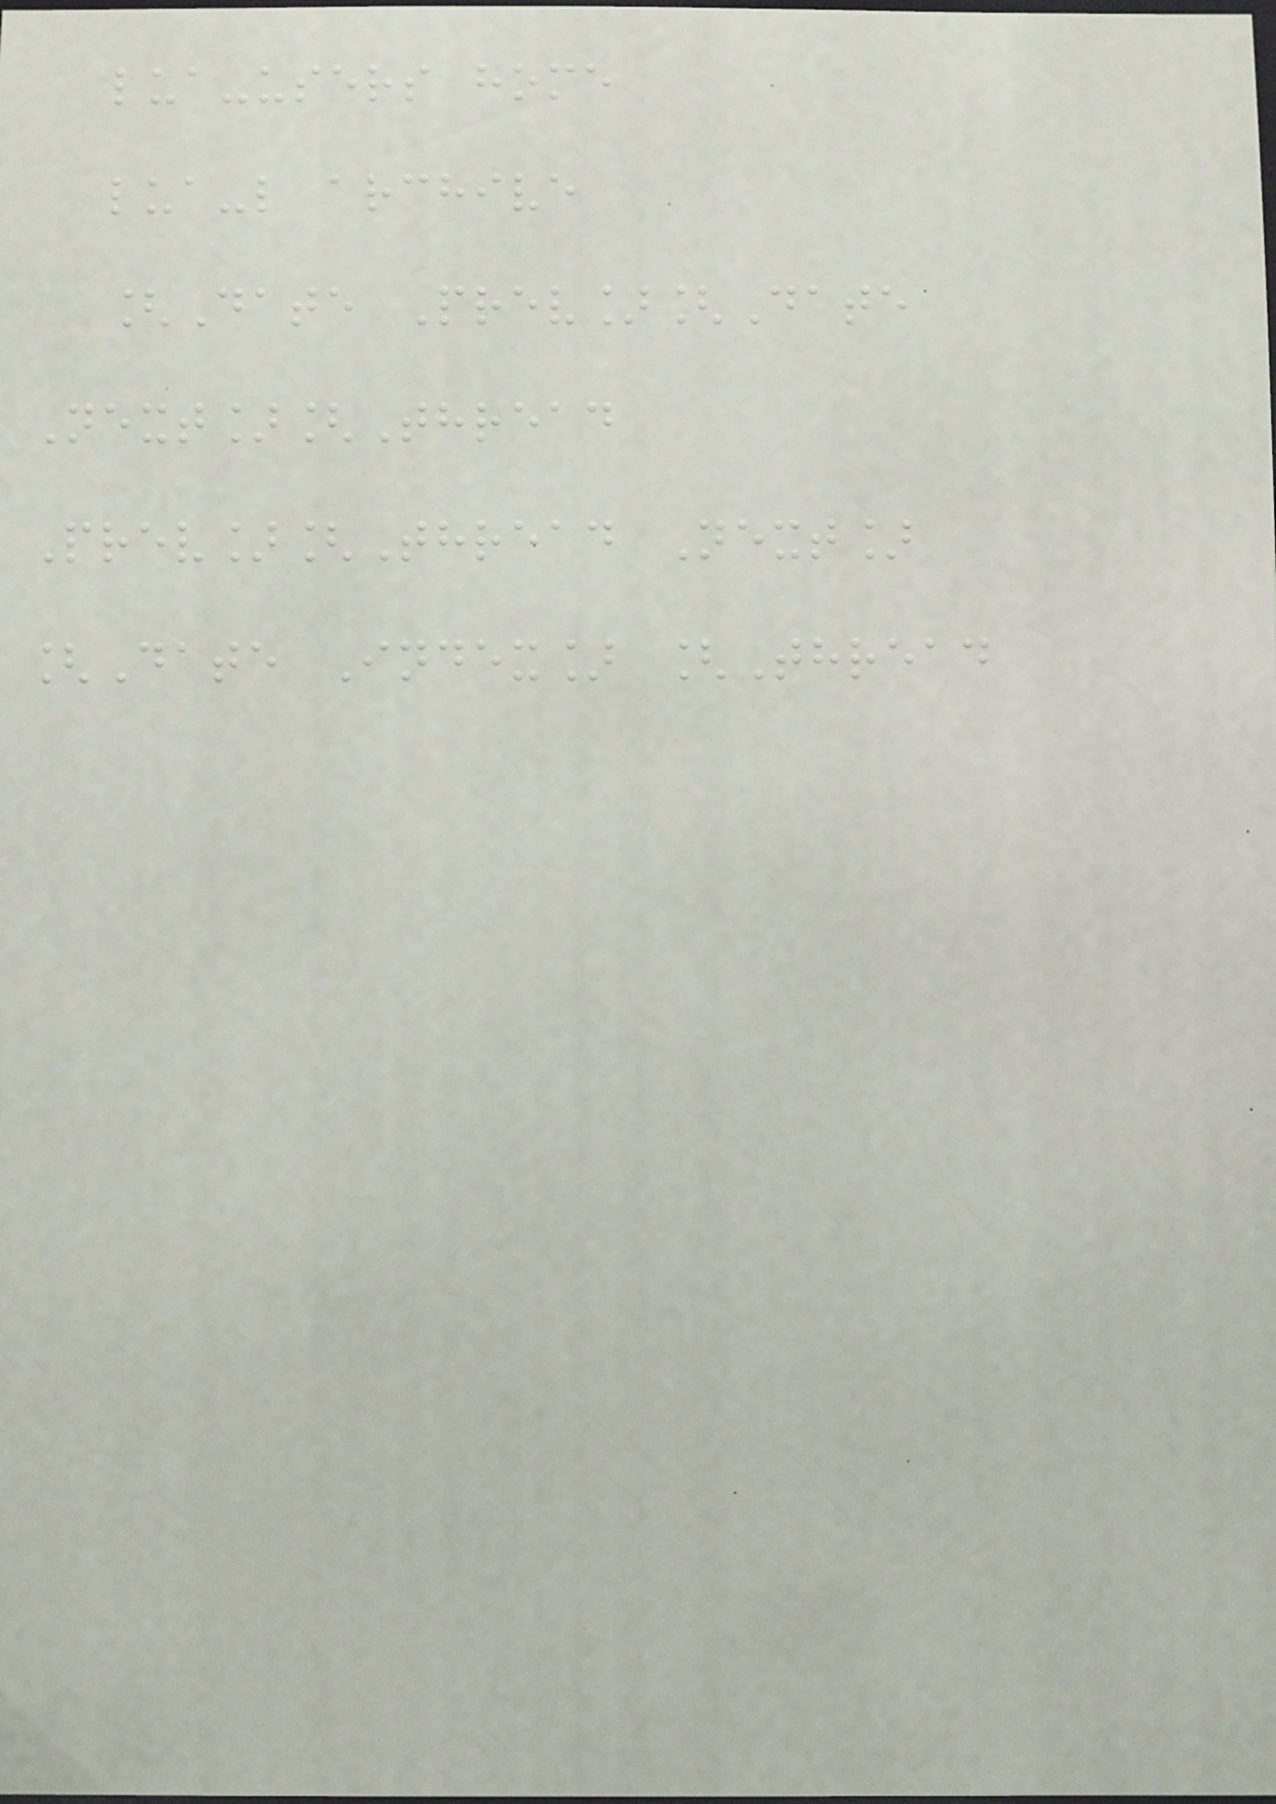lua-users home
lua-l archive
[Date Prev][Date
Next][Thread
Prev][Thread Next]
[Date Index] [Thread
